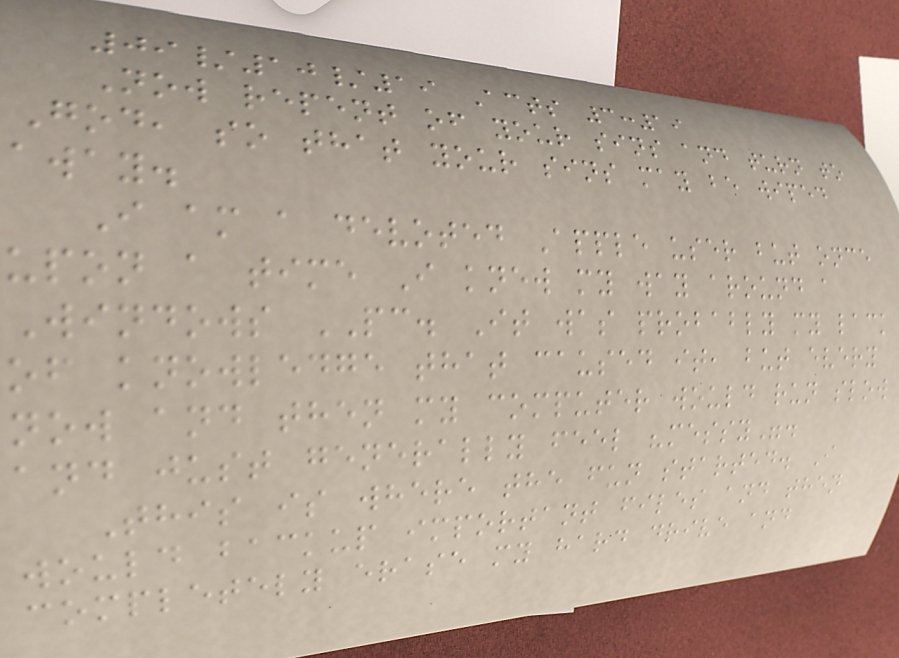09/10/19 Acts 3:19
Now repent of your sins and turn to
God, so that your sins may be wiped
away.
I am a devoted Apple user but once
upon a time I knew my way around a
Windows PC. It was probably my lack
of knowledge that caused it, but every
now and then my computer would run slow
and just generally feel "messy".
This is where the fun started. I
would backup important files and then
completely erase my hard drive and
